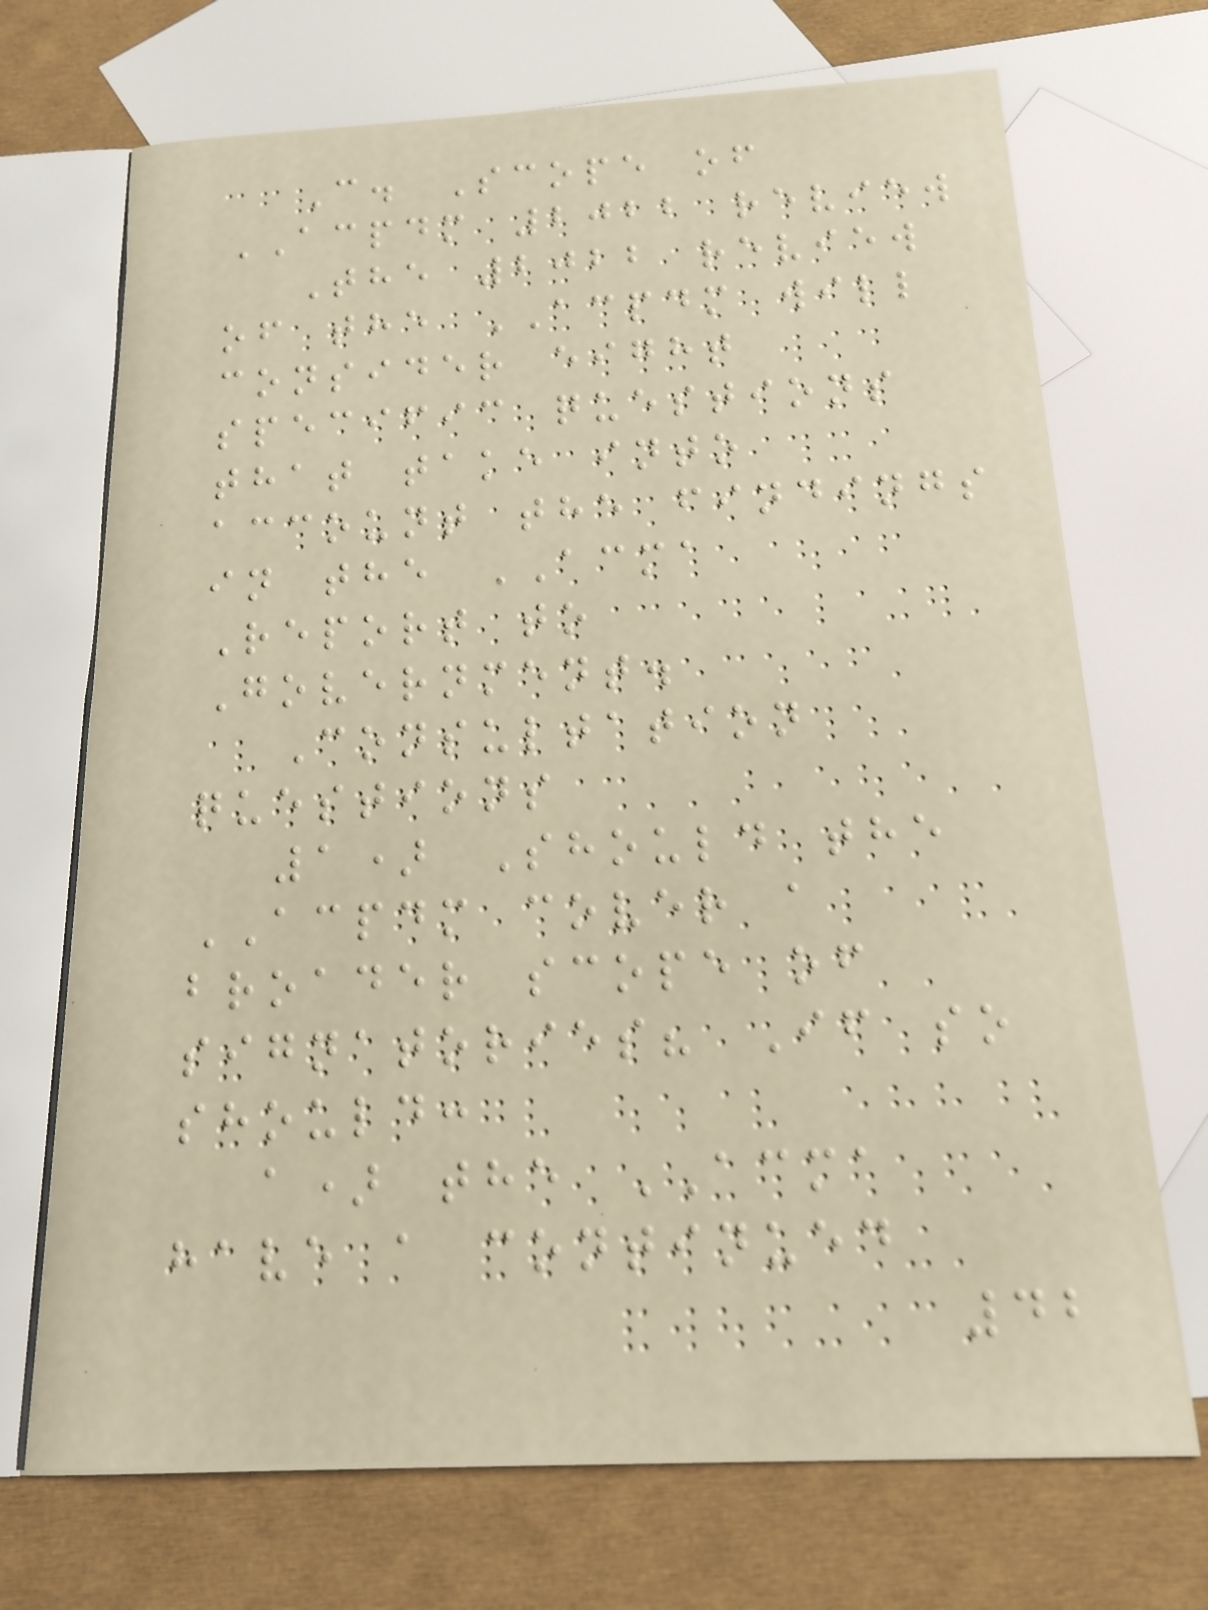C. Scope of
ACPDM 2022 review
The 2022 review
of the ACPDM will
consider eight
specific questions
that take into
account the findings
in the ACMA
Report to
Government.
Consultation
questions
1) Should the
ACPDM cover a
broader scope of
signatories? If so
should:
a) the ACMA
have a continued
42
